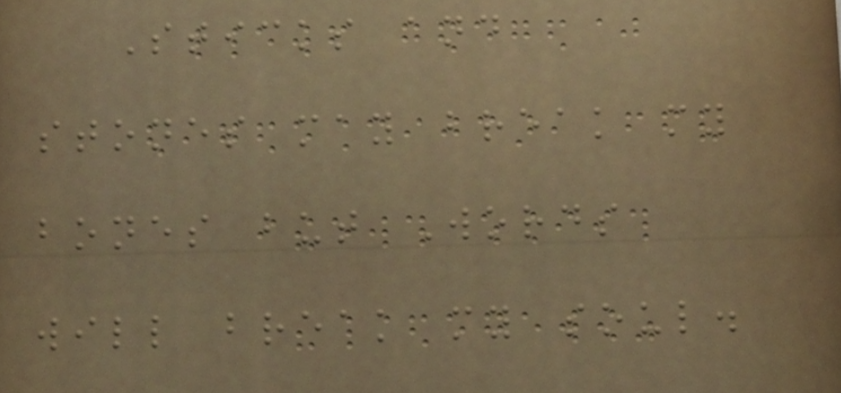Sticks and
stones may break my
bones but Words
will break my soul.
